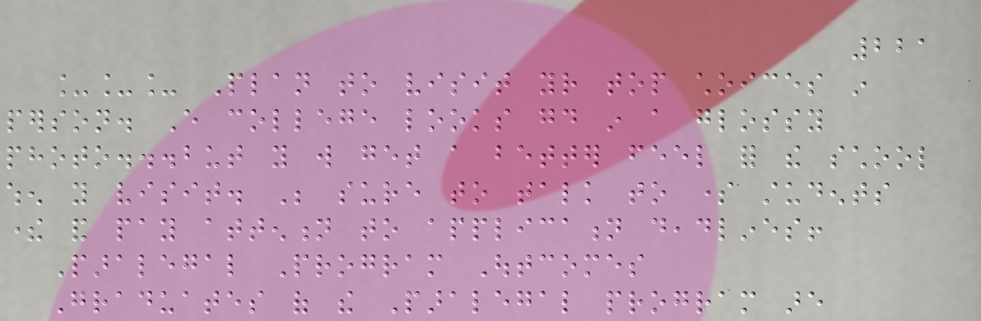221
___ Plan to visit your top choices in
person. Every college looks good in a glossy
photo...but you will get a better feel for the school
when you visit. Be sure to talk to some students
there and pay attention to application deadlines!
Paralegal Program Outcomes
Graduates of the Paralegal program are
